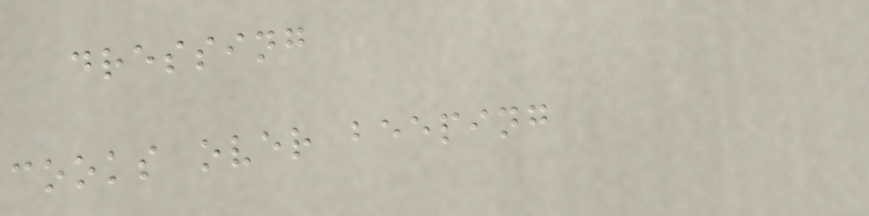dressing
cooks over beeping
